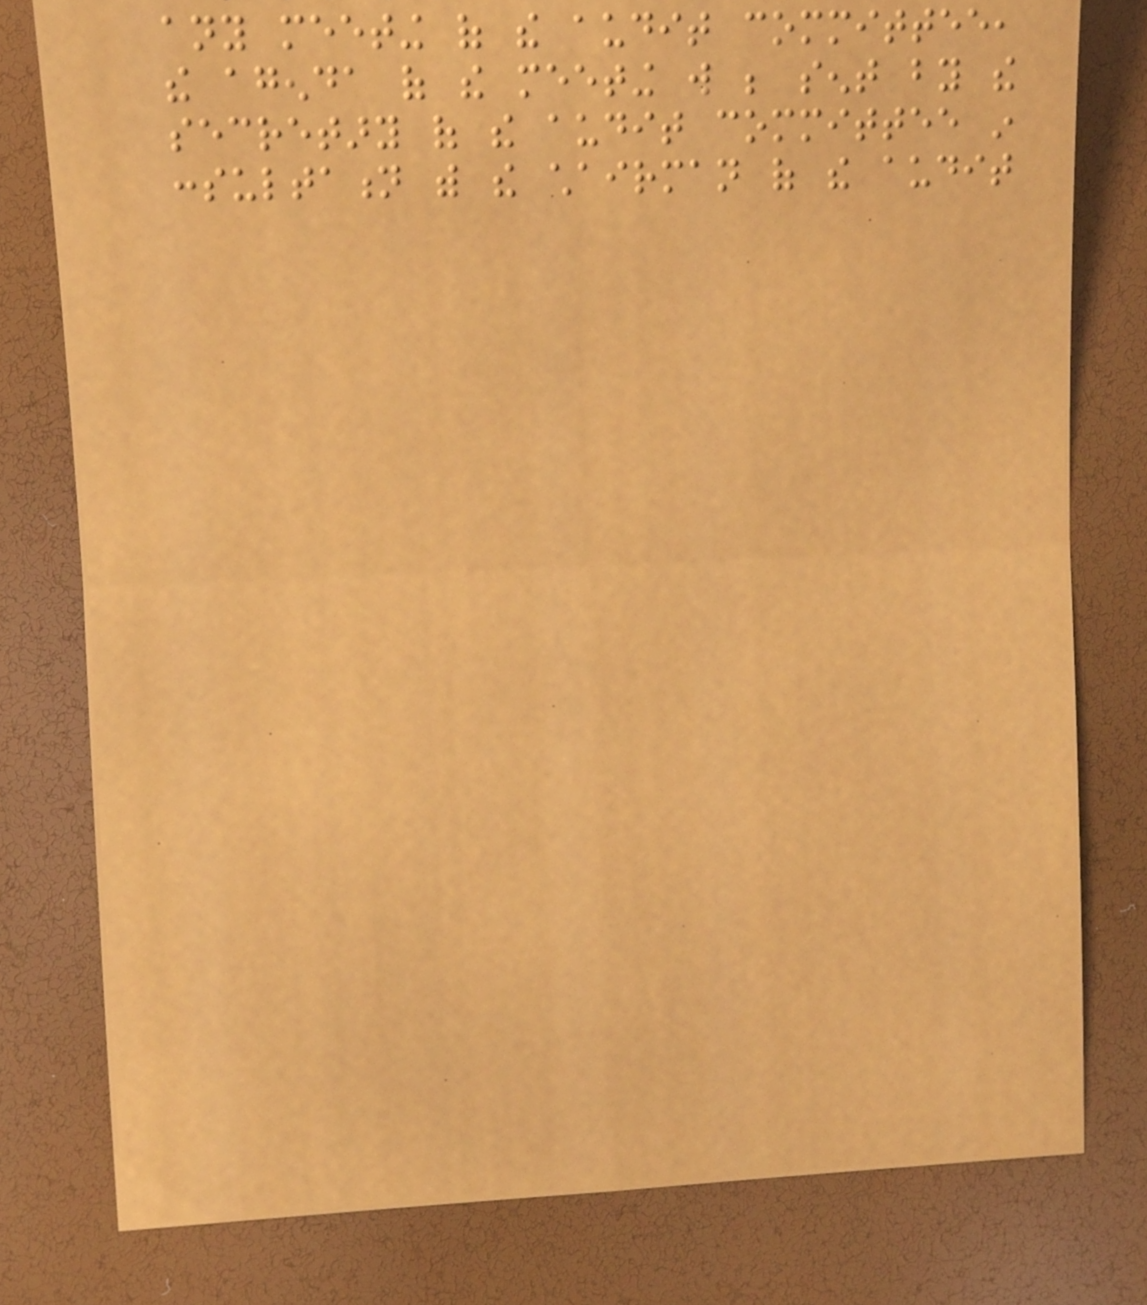any meeting of the audit committee,
the agenda of the meeting will be sent by the
secretary of the audit committee in
consultation with the chairman of the audit
